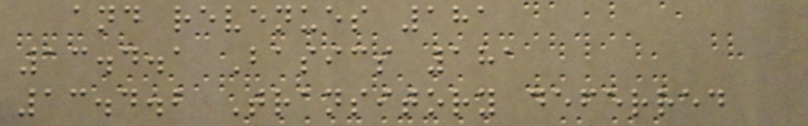and revenues 181
13.4.1 Basics 181
13.4.2 Transitory deferred
